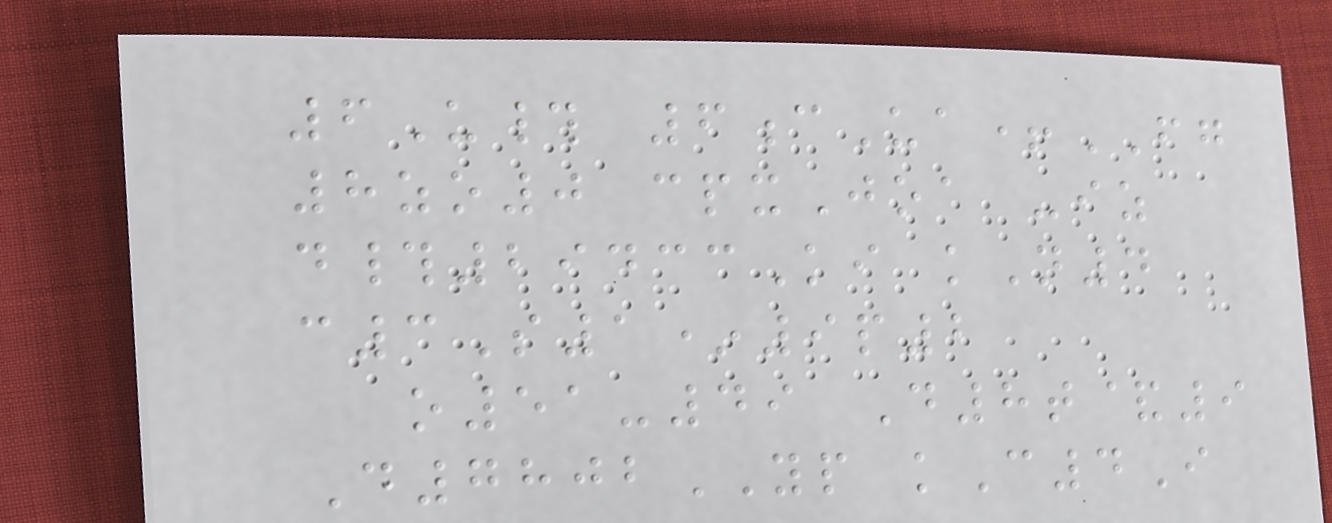6U# 6cUa+FG
8zo0 cpxJoa -iz
d#29433Ki kN4
c3S1*9p2
o51-49 D8t&9
D7802YP kC4I
